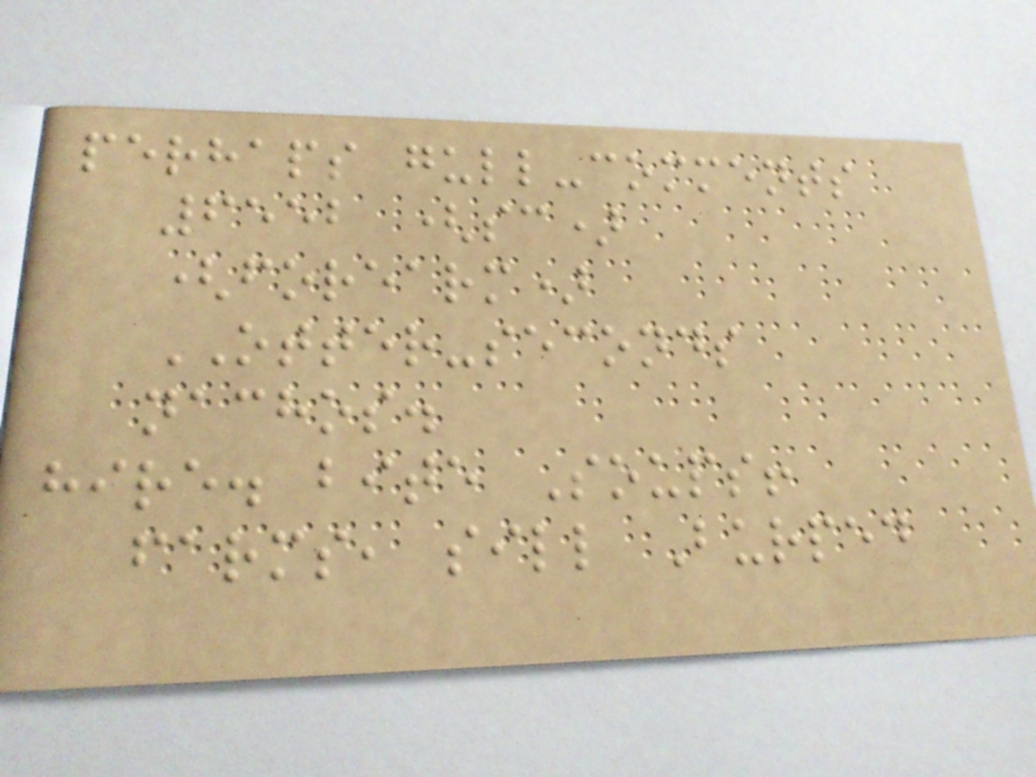perhaps gull-comments
6552 (sc)
(forearm)
OTTER-seconds
nachos.
hire. bite Soups!
farms, sill Burped
